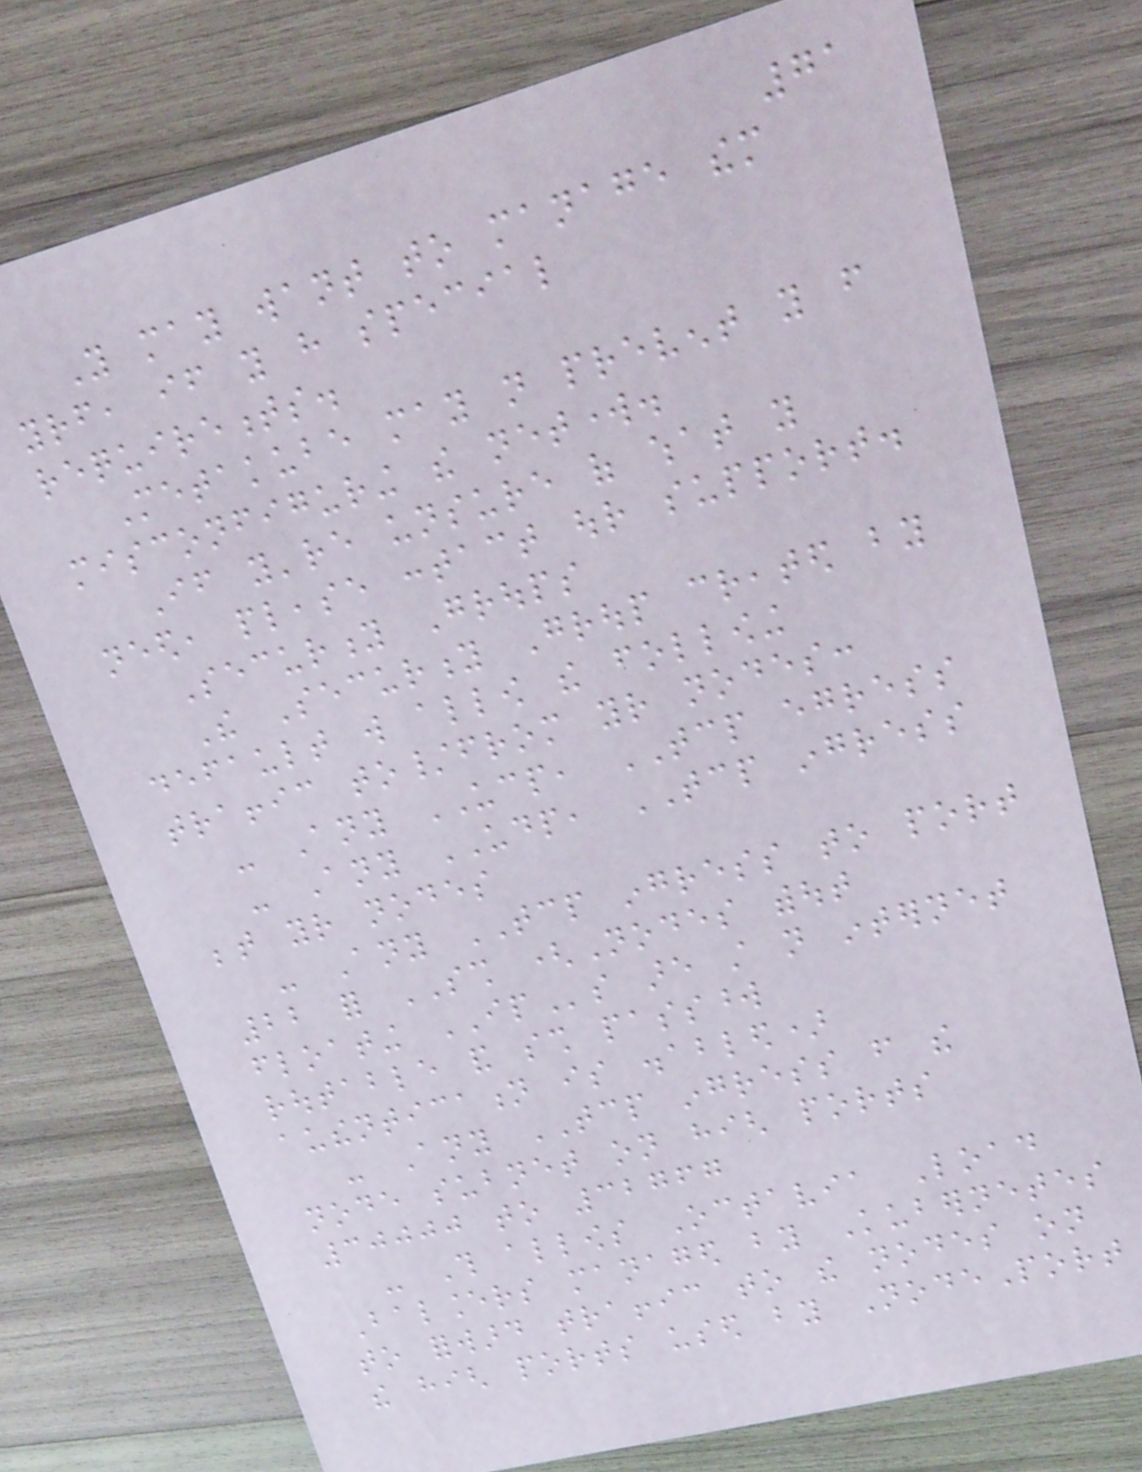71
You may want to manage them
yourself, if you have special
requirements.
Metakube may not prevent you from
misconfiguring the network.
If you're unsure of what you
need, please contact our support.
Security Groups
The Security Group created by
default will allow the following
traffic to/from your nodes:
- Any UCP, TCP egress
- Any UDP, TCP ingress
between your nodes
- Any TCP ingress to port
22 for SSH (Nodes without
floating IPs are still not internet
routable and ssh password
authentication is disabled)
- Any TCP ingress from the
node subnet on high ports
30000 to 32767
- This allows Octavia Load
Balancers managed by Kubernetes
to forward traffic to the nodes on
the high ports used by NodePort
